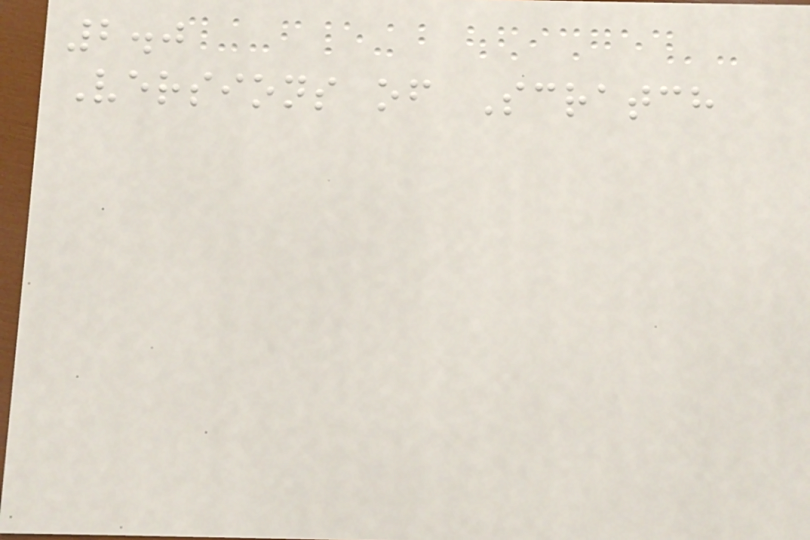2.0
Versions of Scratch
